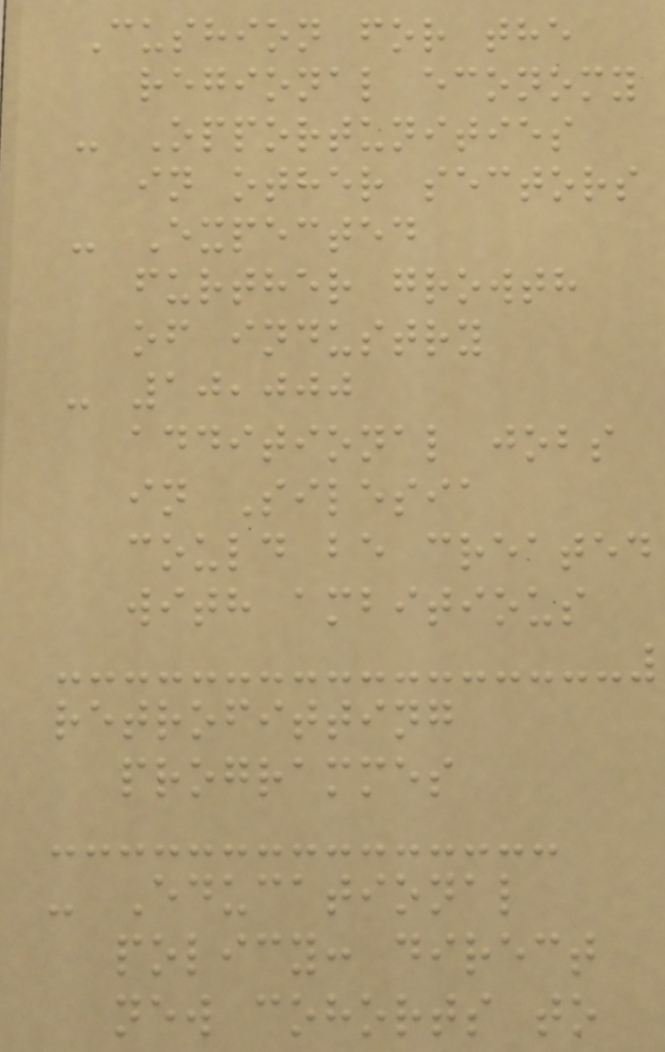Cushion for the
regional economy
- Opportunities
in other sectors
- Expected
further growth
of industry
- 10,000
additional jobs
in Silesia
could be created
with ambitious
retrofitting
programmes
- Educational
policy: direct
new cohorts to
